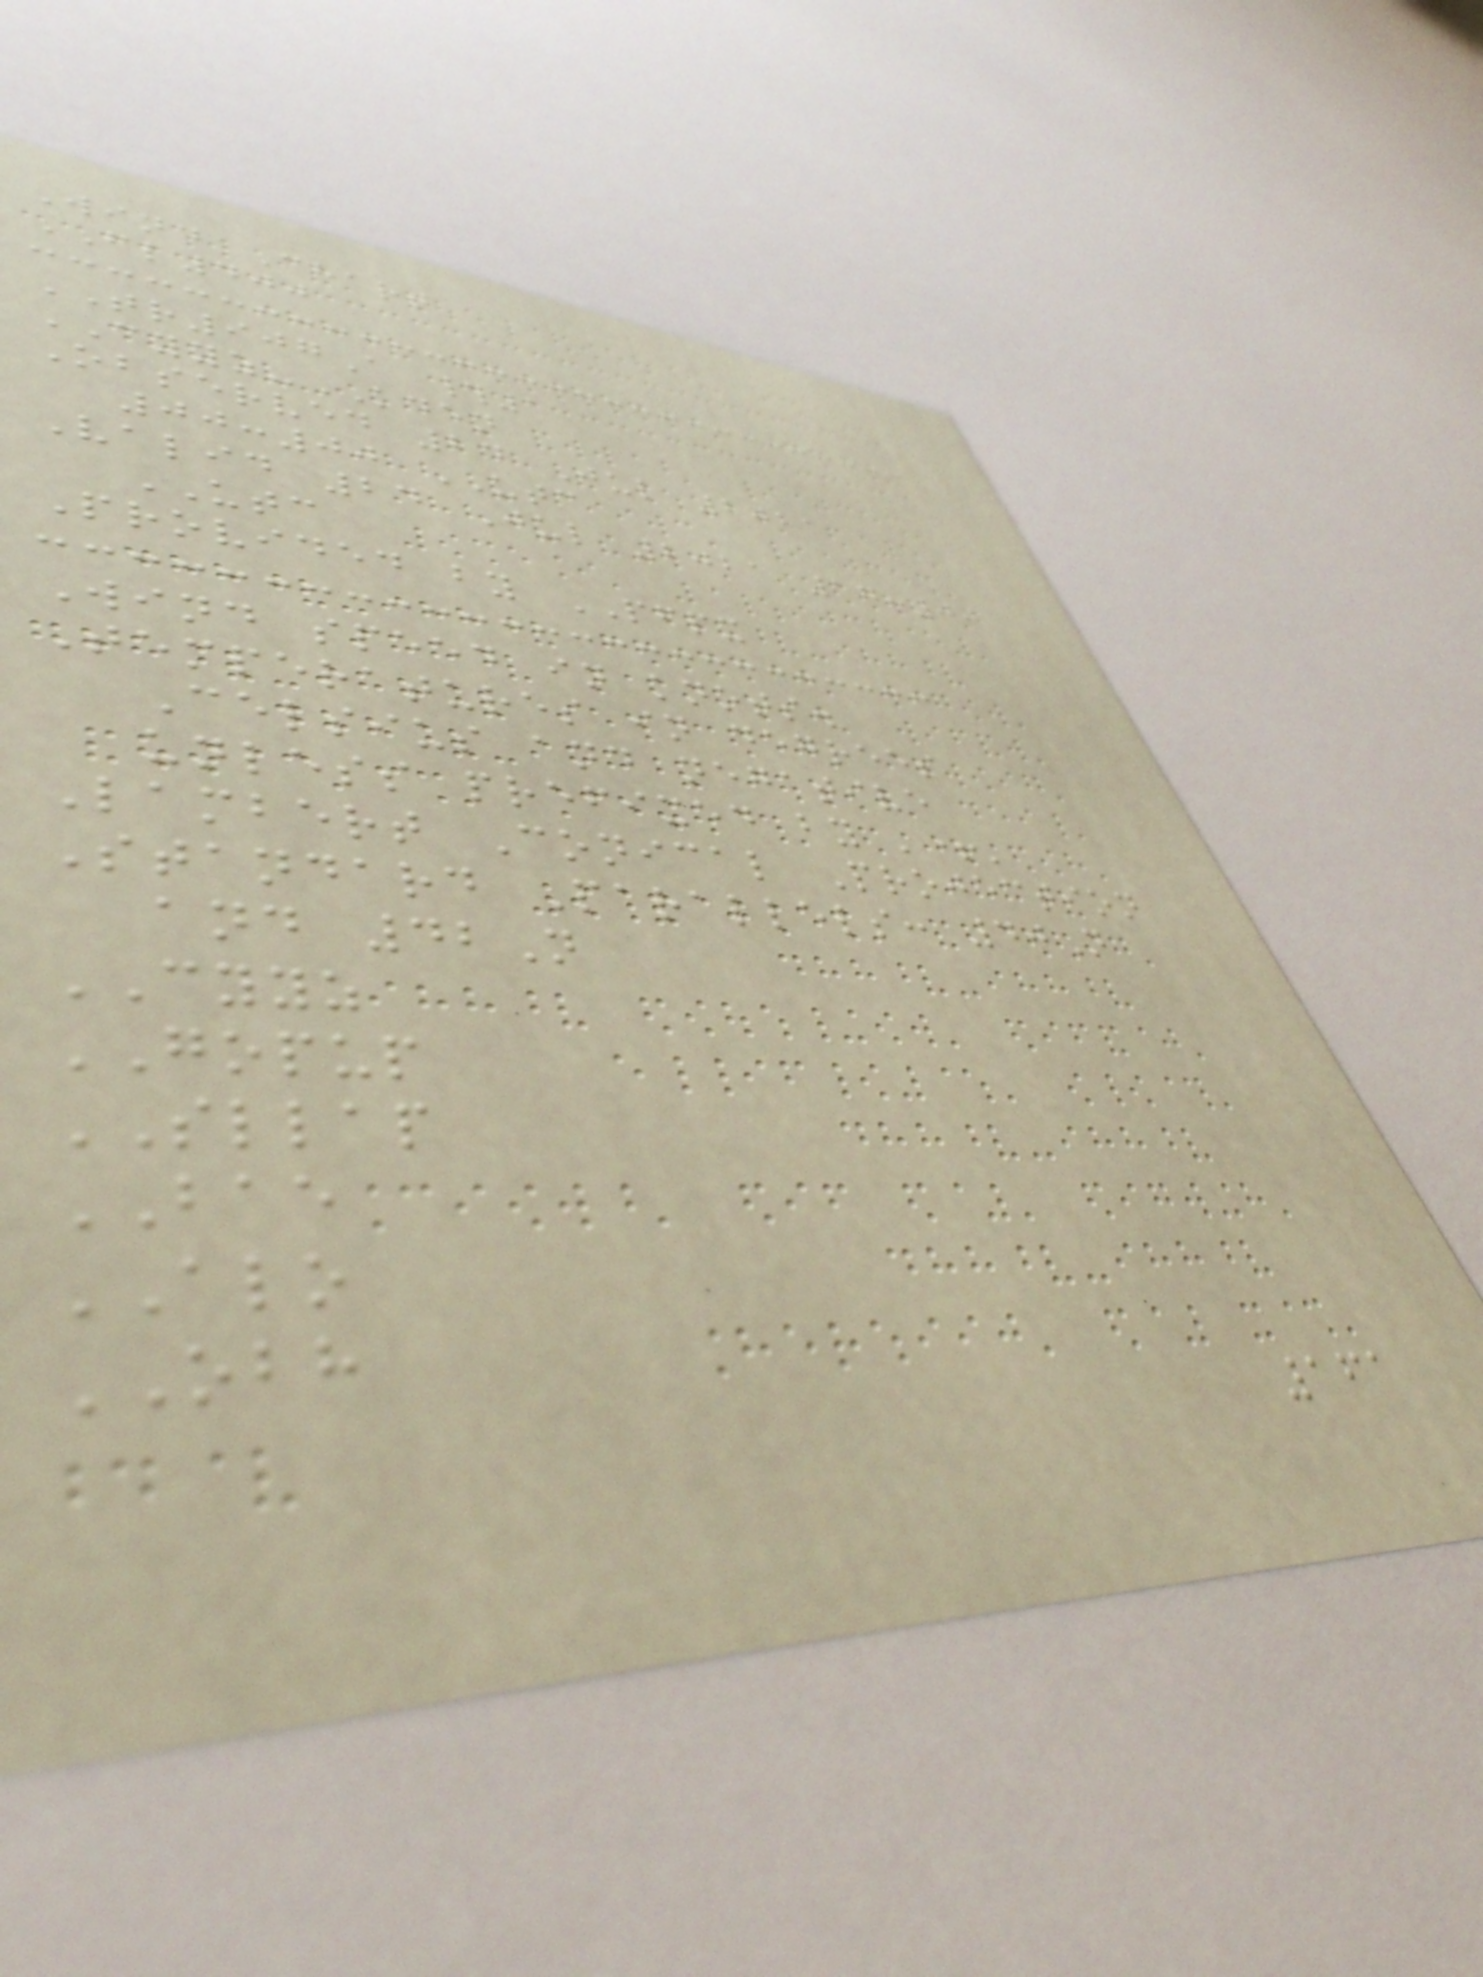Wind Chart
FL400
TR907A #1
CYYZ-KDEN
Observed 24 Jul 2021
00:00 UTC
Valid 24 Jul 2021 17:00
UTC
Provided by PFPX
Wind speed in knots.
Temperatures in degrees
Celsius and negative
unless prefixed by '+'
Lambert Conical Projection
Standard Parallels: 40N
and 42N
CYYZ
GOPUP
SLLAP
BAE
ALO
OBH
161
